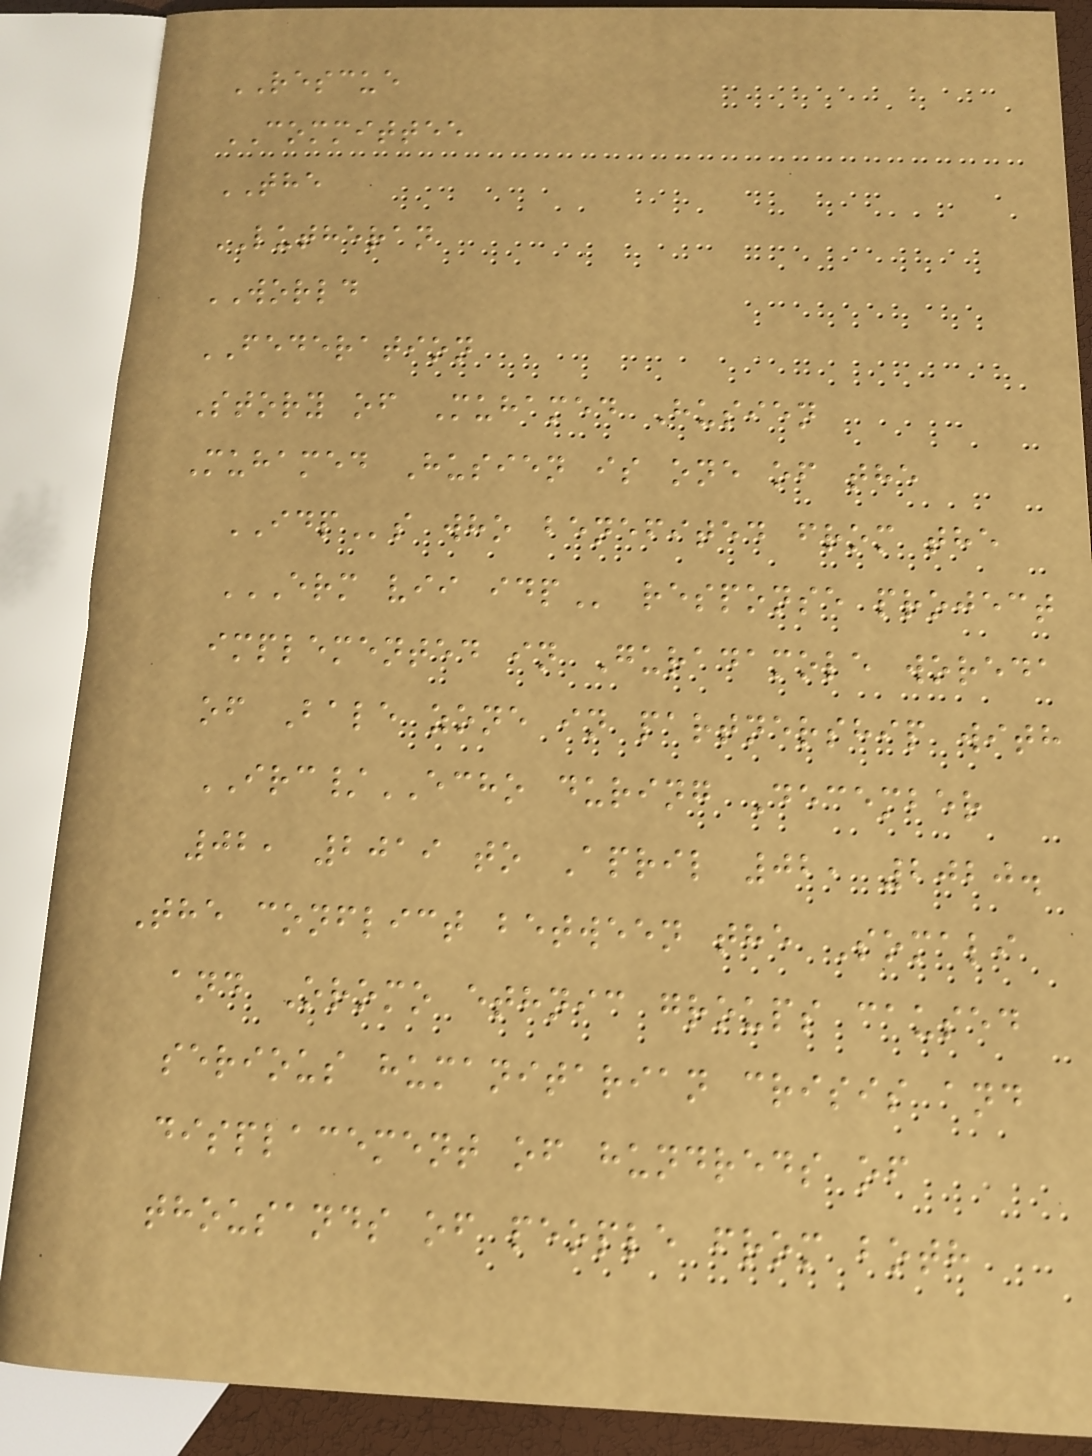RESCUE
COMMITTEE
THE
LUTHERAN
WORLD
FEDERATION
Story of Muhamed Husien
Muhamed Husien is one of the
IDPs who benefited from the
ERM VII IDP response project
implemented in Guradamole woreda
of Bale zone in partnership with
IRC/ECHO during December
02, 2019 to April 02, 2020.
The conflict between the Somali
and Oromo ethnic groups caused
serious humanitarian crisis and
displacement of hundreds of
thousands of people from both
